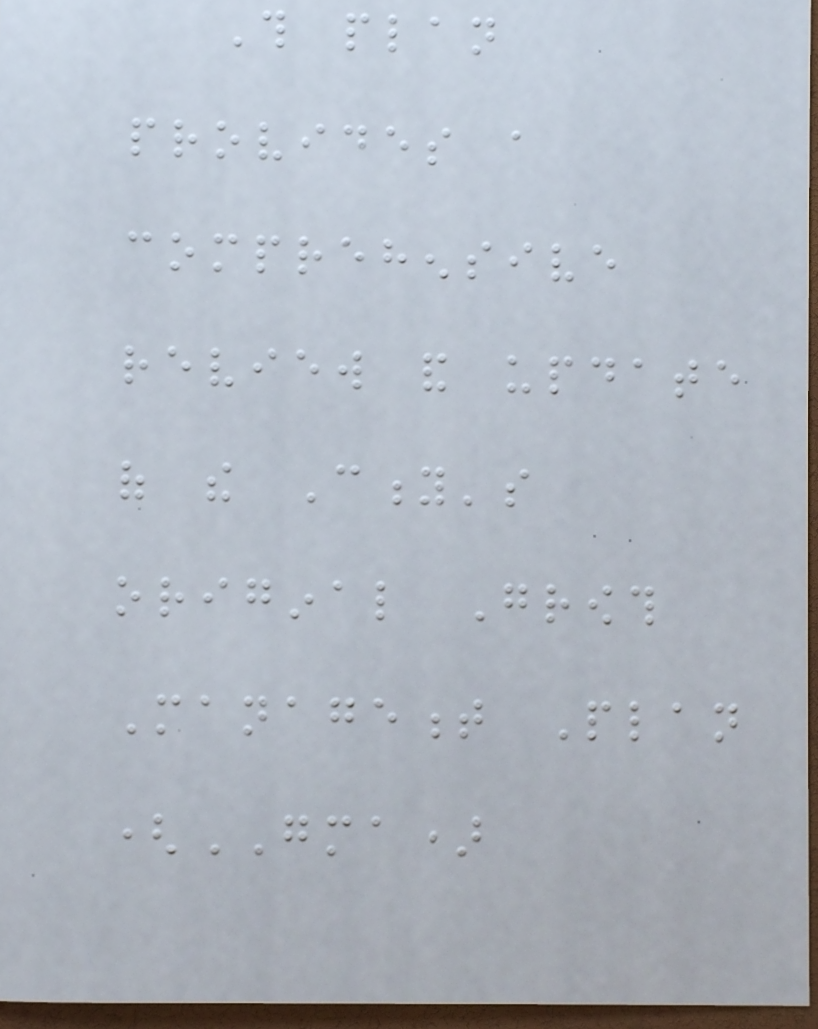This plan
provides a
comprehensive
review and update
of the City's
original Growth
Management Plan
(GMA)
